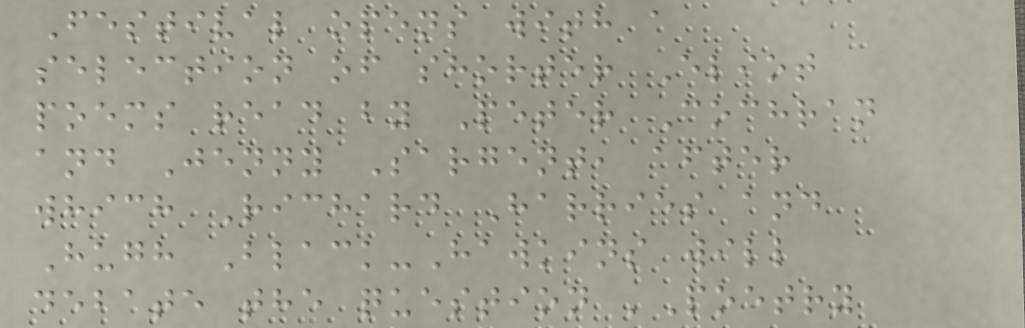Festival opens with a
selection of shorter Eliot
poems read by Peter Cochran
and Jenny Sargent, after
which Richard Harries and
Hugh Black-Hawkins will
debate the question 'Poetry
